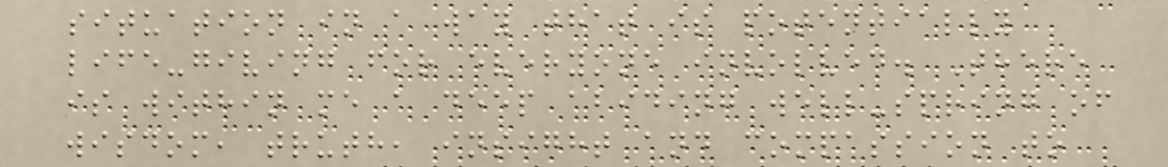situation in a way that is potentially
life-giving for everyone involved. There
is within me a deep abiding well-spring of
wisdom, truth, insight and compassion to
